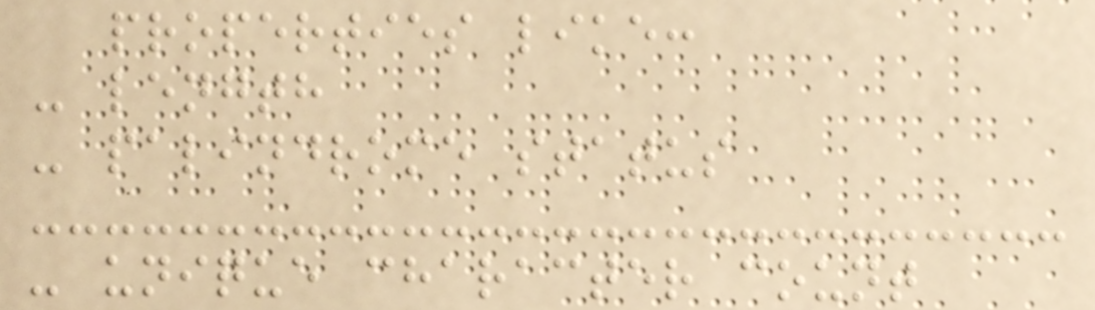properties like:
- length
- palindrome status
- unique character count
